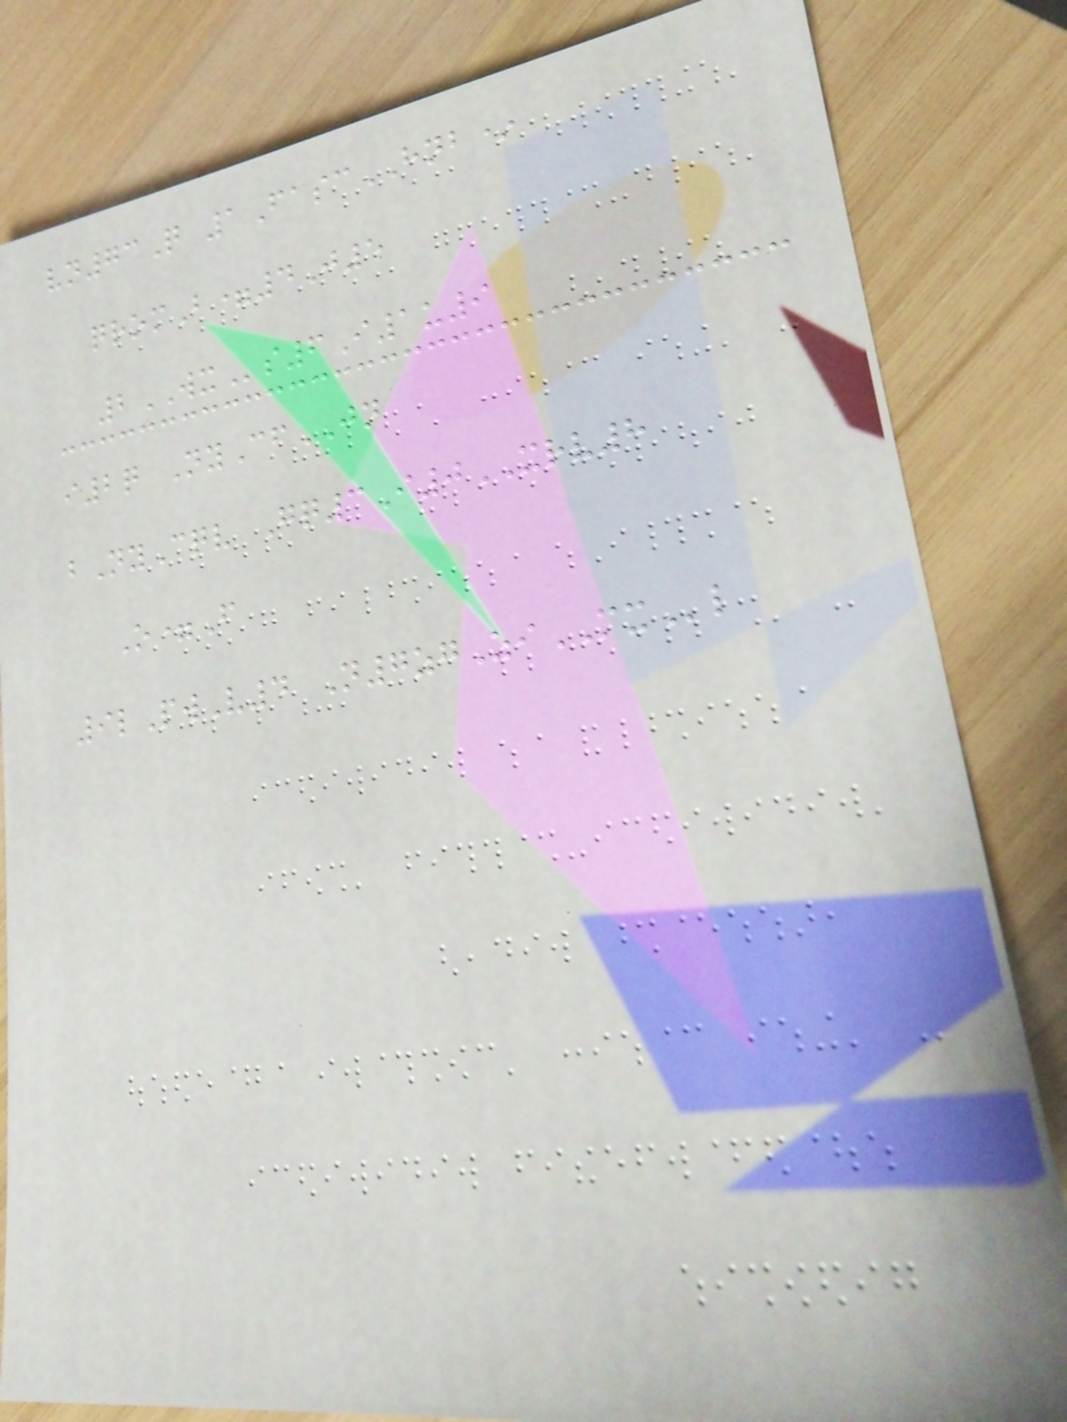vn73Q 1FascHNB*
qromB=4J5
2WXs6I1u9
i2q NyCfJN
bNyCqv Gq3I0XRV8
O=F
9lPwV4 N7zgZiMXl
